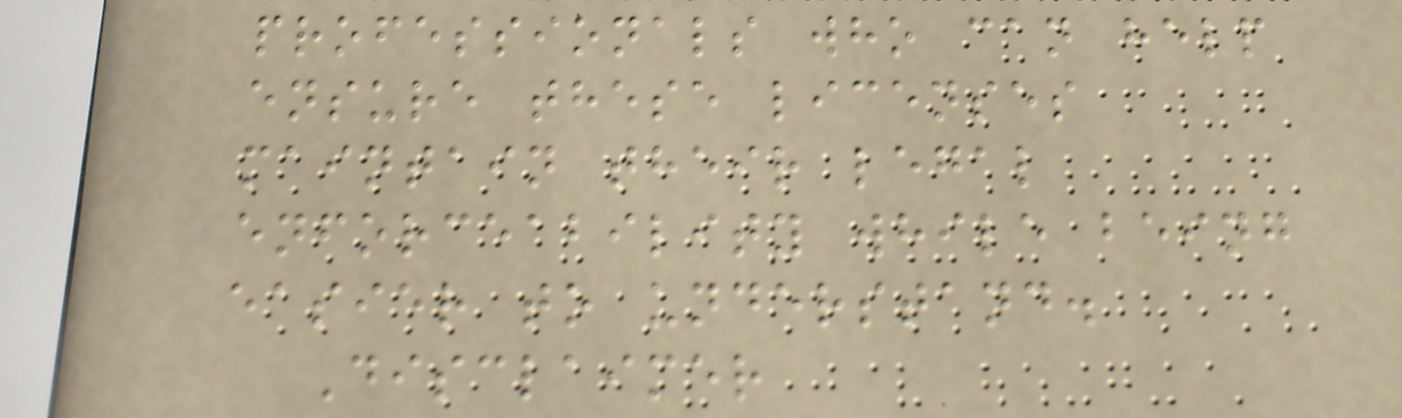professionals who can help
ensure these licenses
maintain their legal
enforceability while being
easier to understand.
Disclaimer
